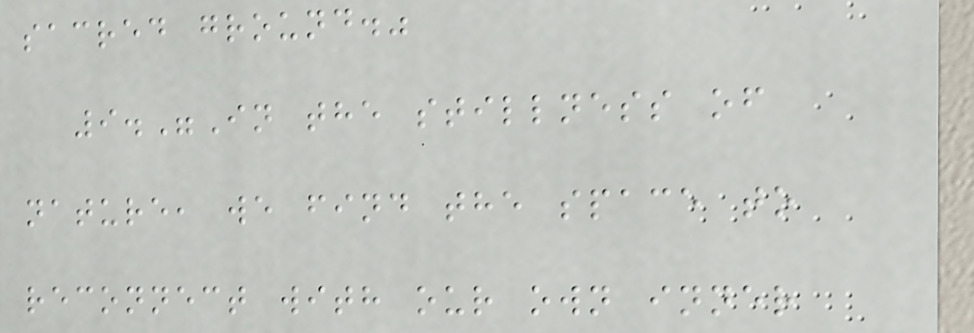sacred ground."
9."In the stillness of
nature, we find the space to
reconnect with our own inner
